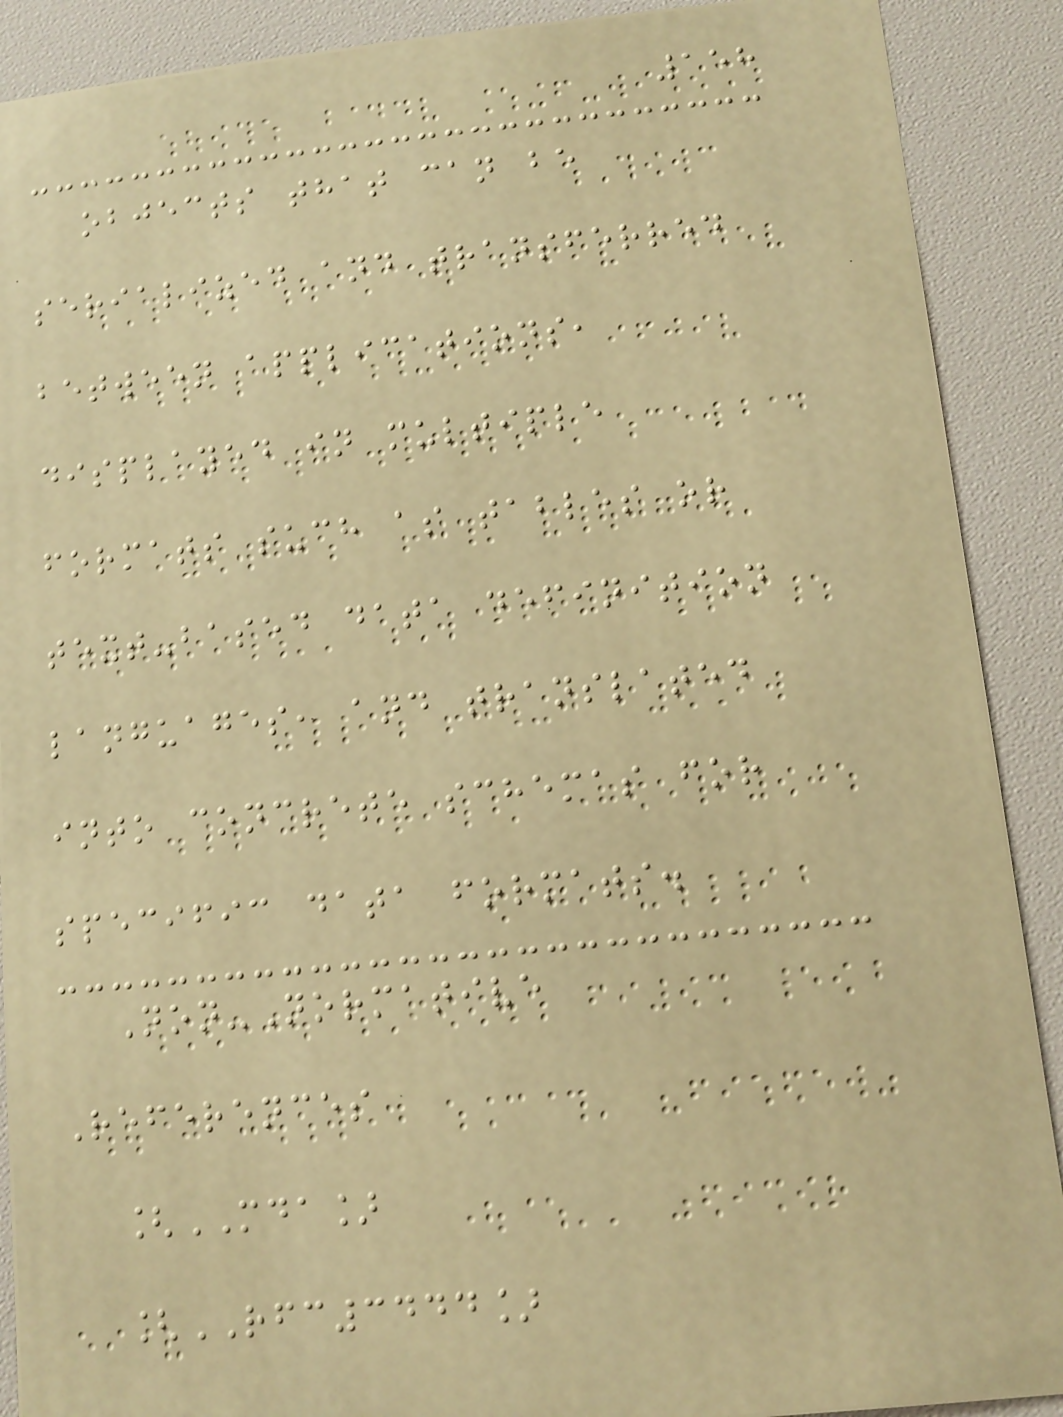158
objects that can be
serialized and transferred
between applications,
displayed in multiple
formats such as tables or
text-based data definition
languages, and translated
into concrete schemas for
specific data formats.
Non-Normative
References
[MDA]
[RFC3444]
